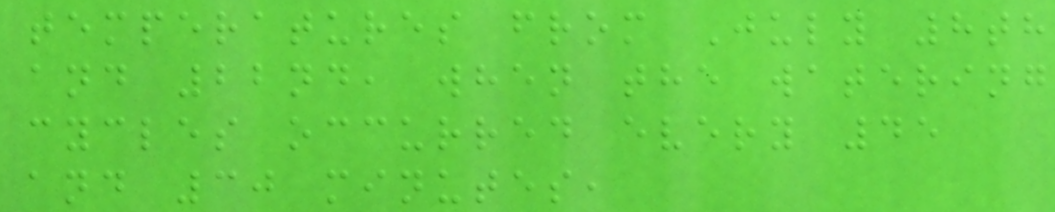temperatures from July 8th
and 22nd, when the watering
cycles occurred every 45
and 30 minutes,
